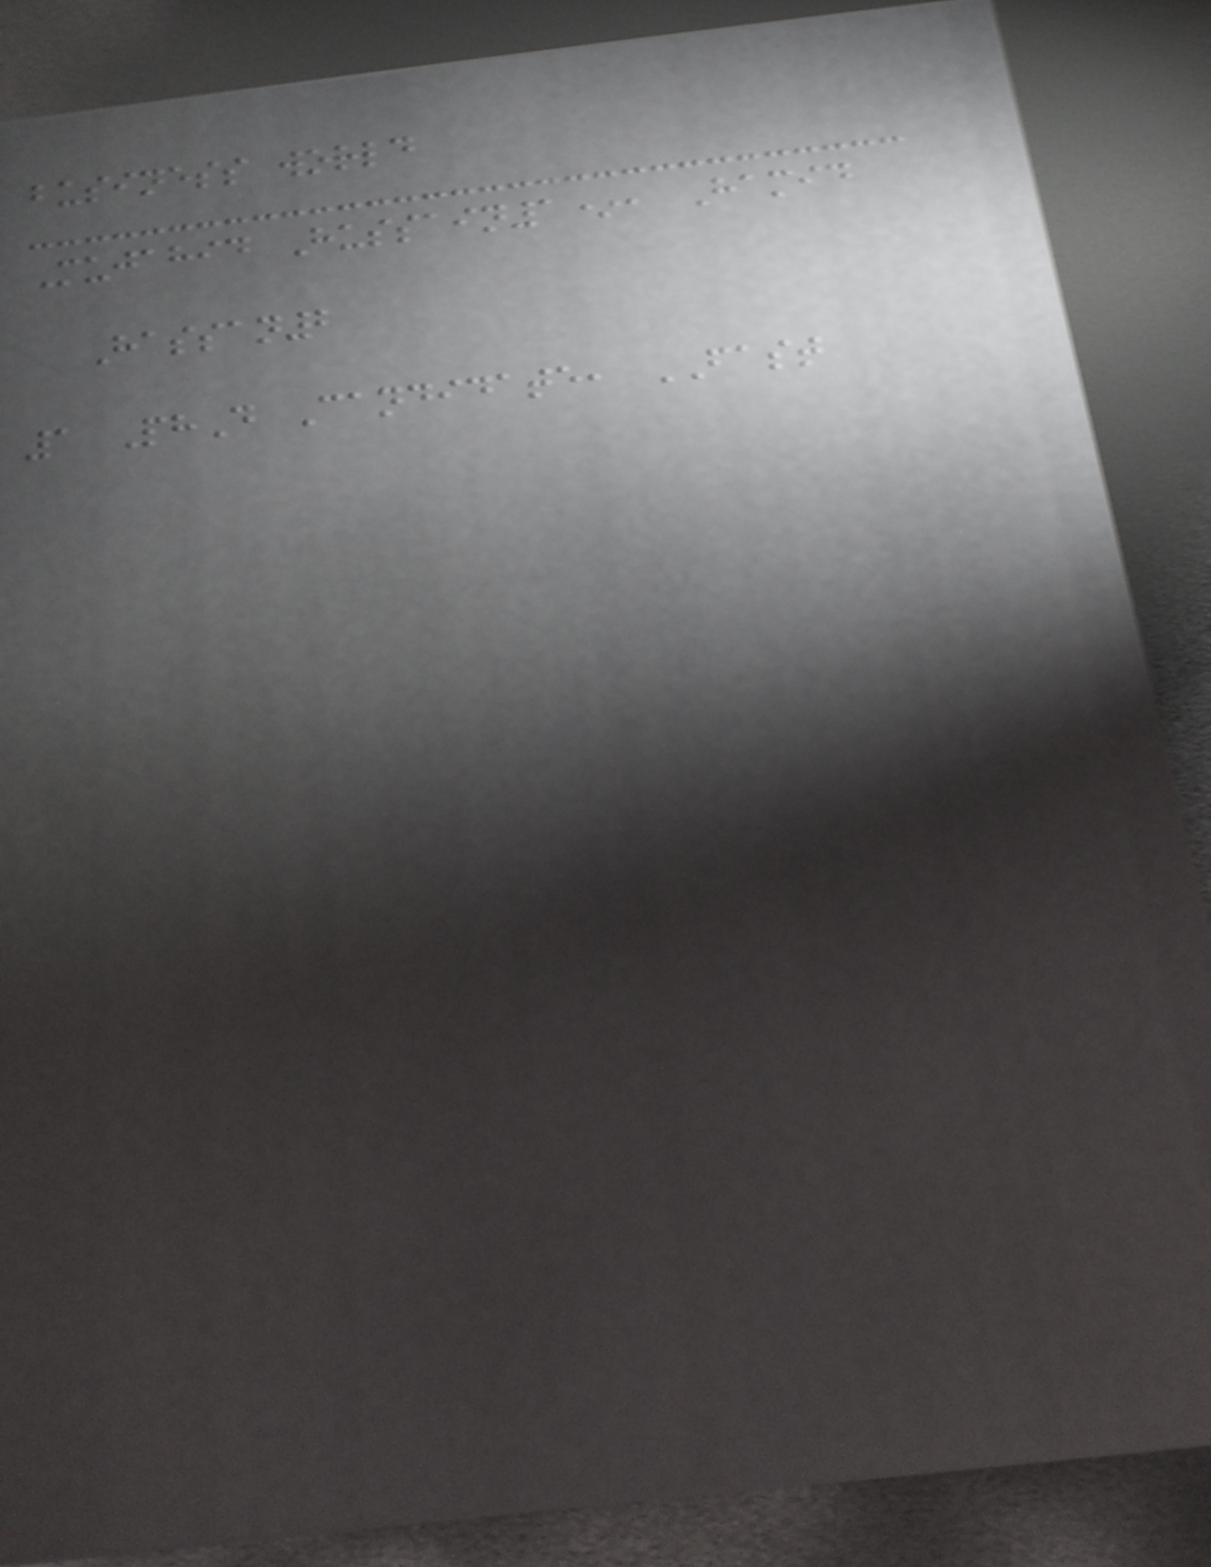business world
Mujahid Hussain1*, Hamid
Hassan2
1 PhD Candidate, FAST
